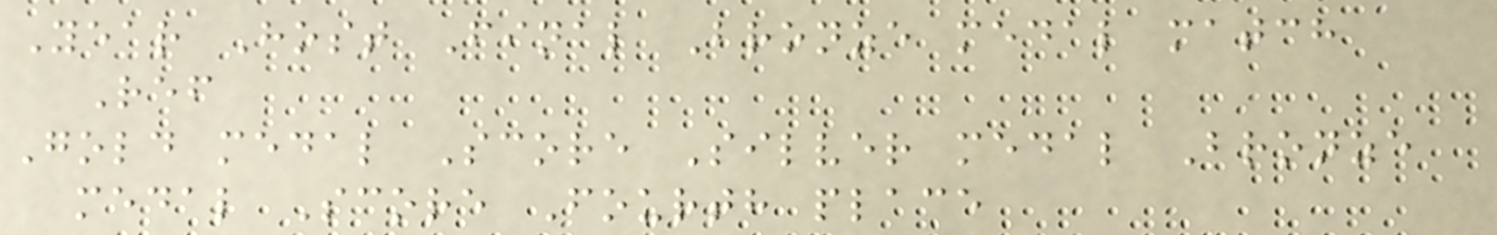Year Host Final Bronze medal match
Ref
Gold medal Score Silver medal Bronze
medal Score Fourth place
